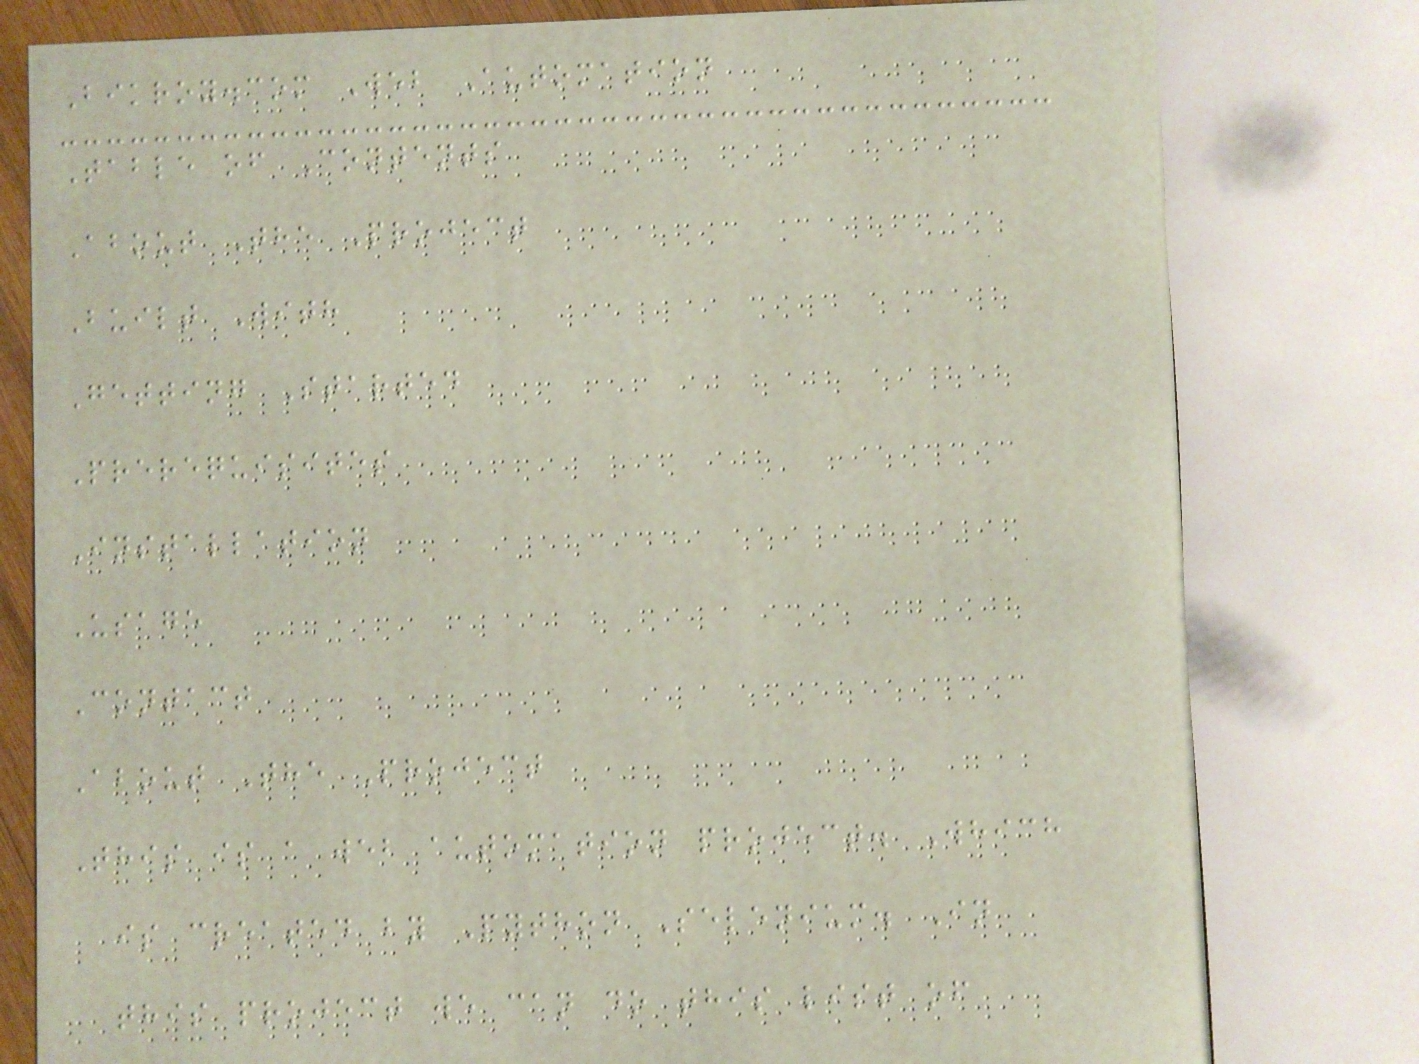Bikroy.com Web Automation
Table of Contents
About The Project
Built With
Getting Started
Prerequisites
Installation
Usage
Contact
About The Project
This is a web automation project. Which
is created by Python Selenium. In
this project we can do this list of
